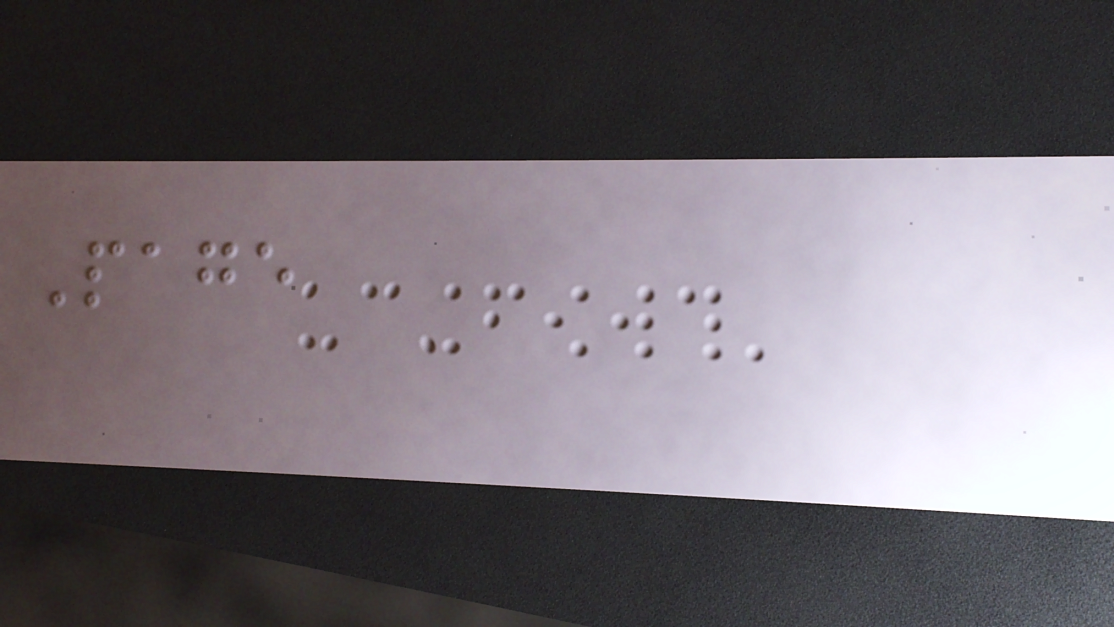Page
